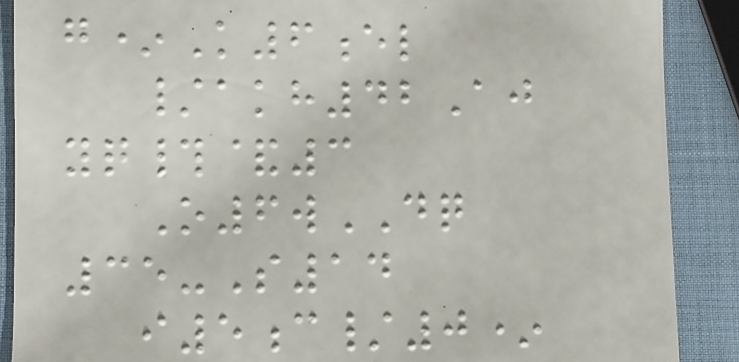g*K6el
/akh42Aj
yq#&3
O6wDQ
35-S14
i5c/0*
